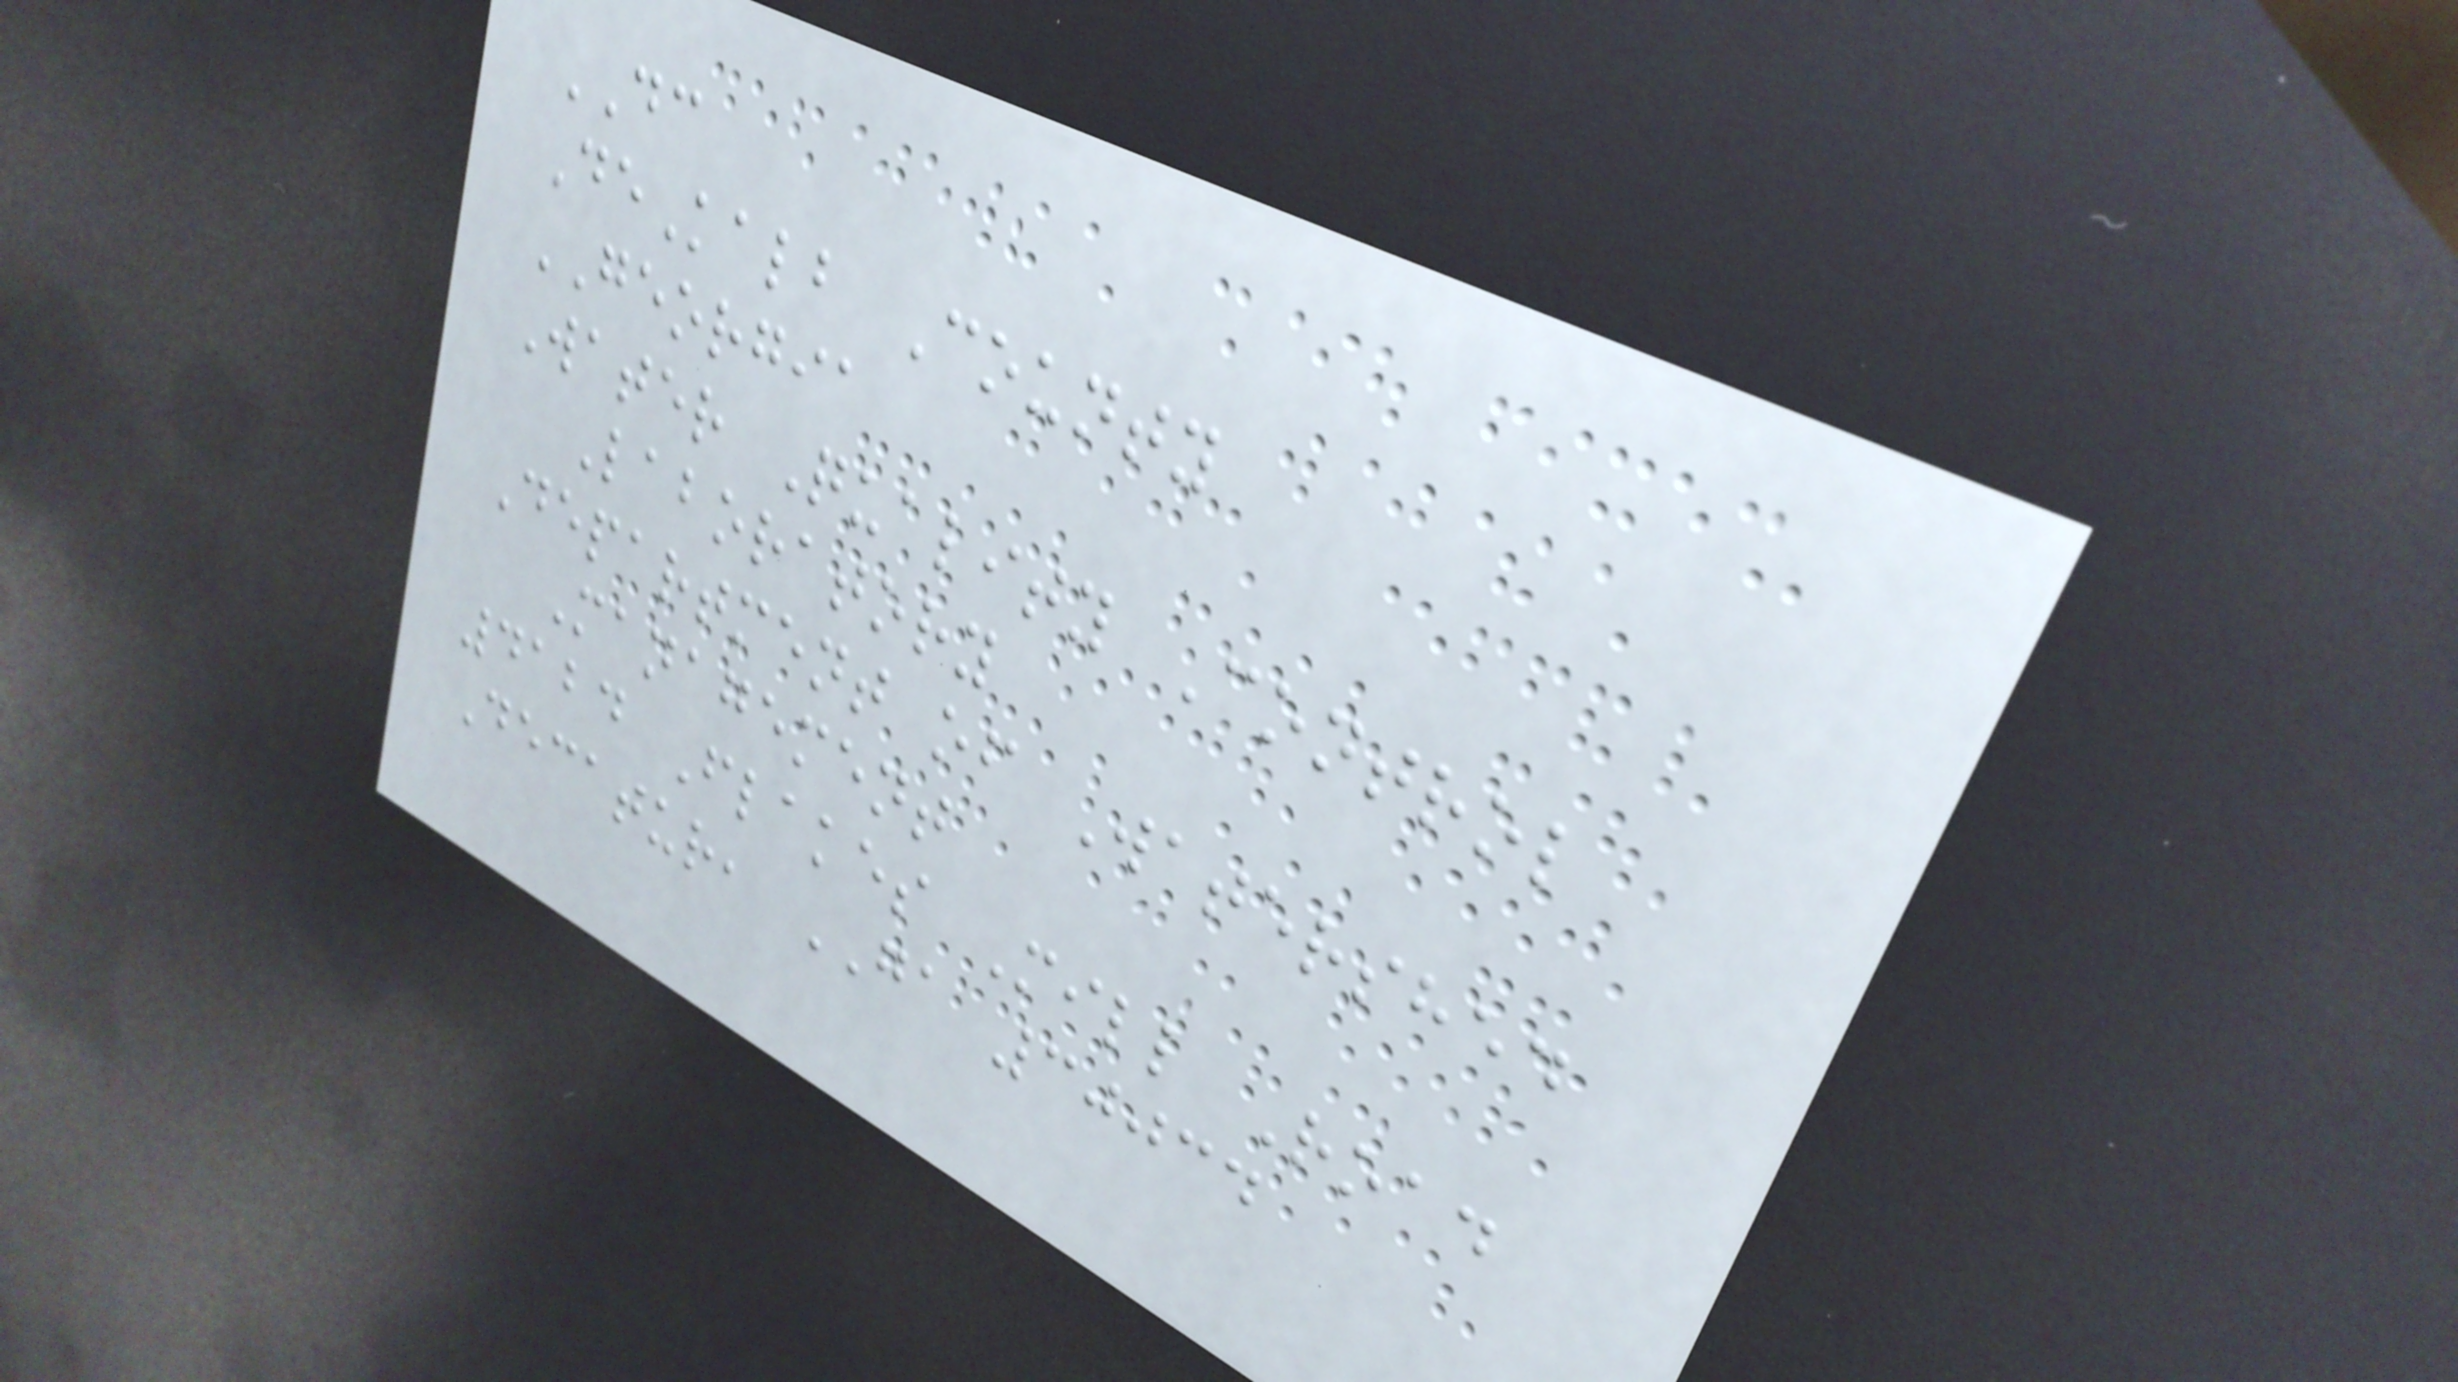DC
DeKalb County
GEORGIA
Water Quality Control
Laboratory
Department of Watershed
Management
4124 Flakes Mill Road
Decatur, GA 30034
